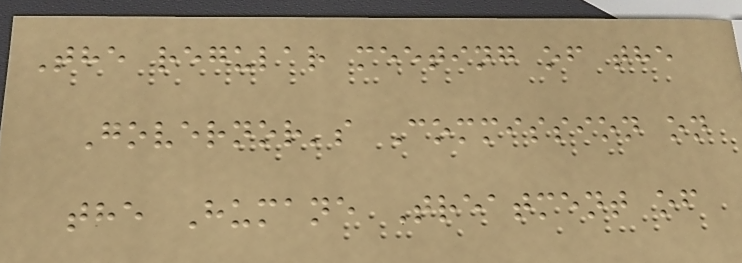The regular meeting of the
Governor's Commission on
the Humane Treatment of
